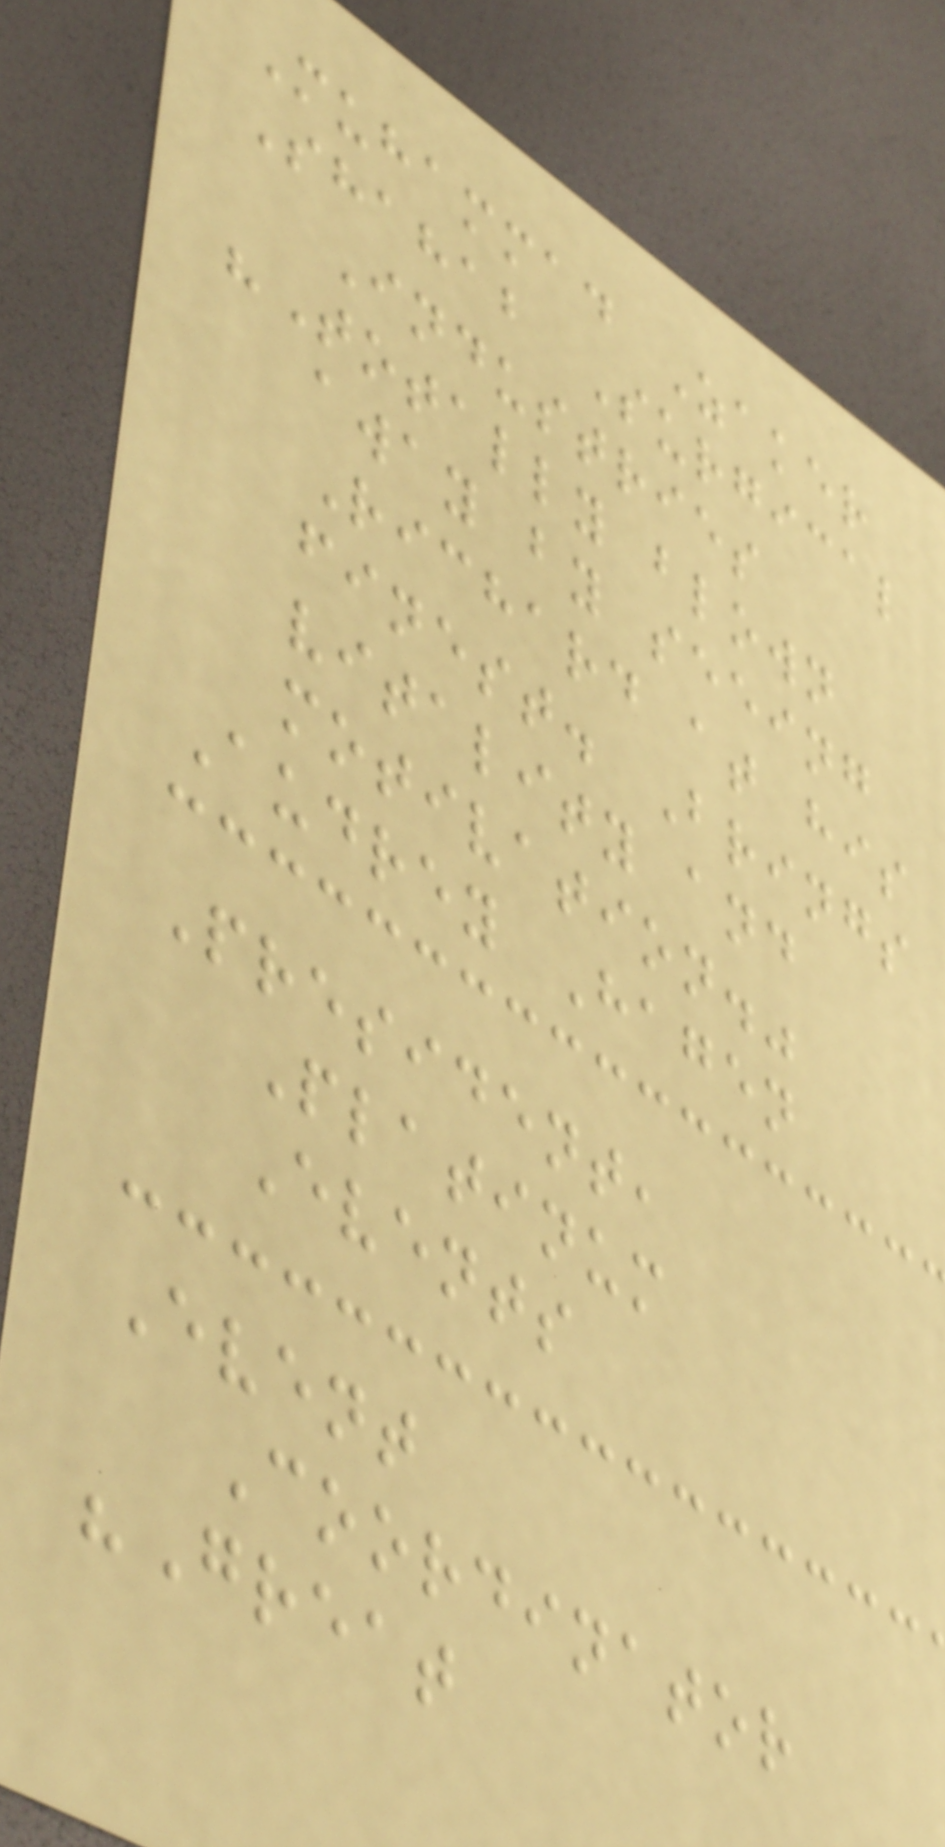Muhammad Zaker
Shahab Surgical
Industries
"Totally blown
away by seeing
Richard at his
finest. Brings
vitality and
motivation."
Audrey Hagen
President,
Platinum
Events
Event
Coordinator
"Great
